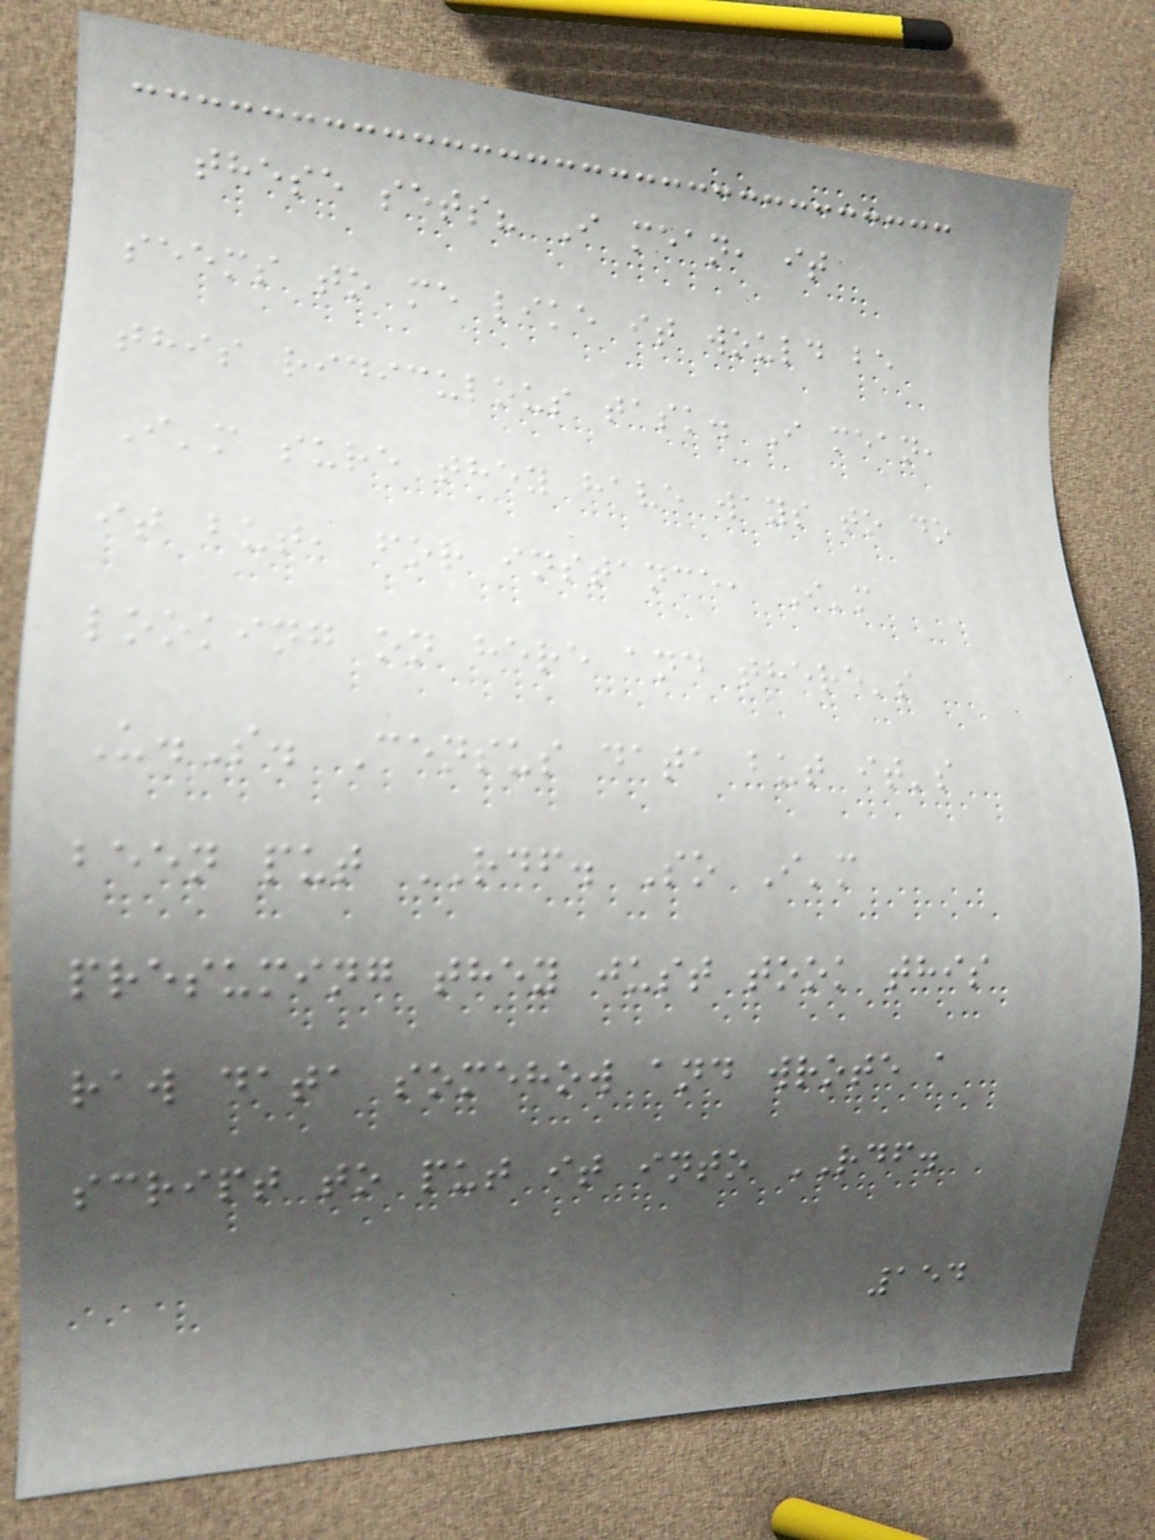these sets? I mean, it
seems to me like it would be
this ridiculous task. I mean,
I'm sure they have ways to do
it but, for instance, I'm
looking on here and there's
U.S. Census data but it's
been put RDF. So I'm
presuming they just took this
raw data somehow and wrote a
script to put it into RDF.
154
